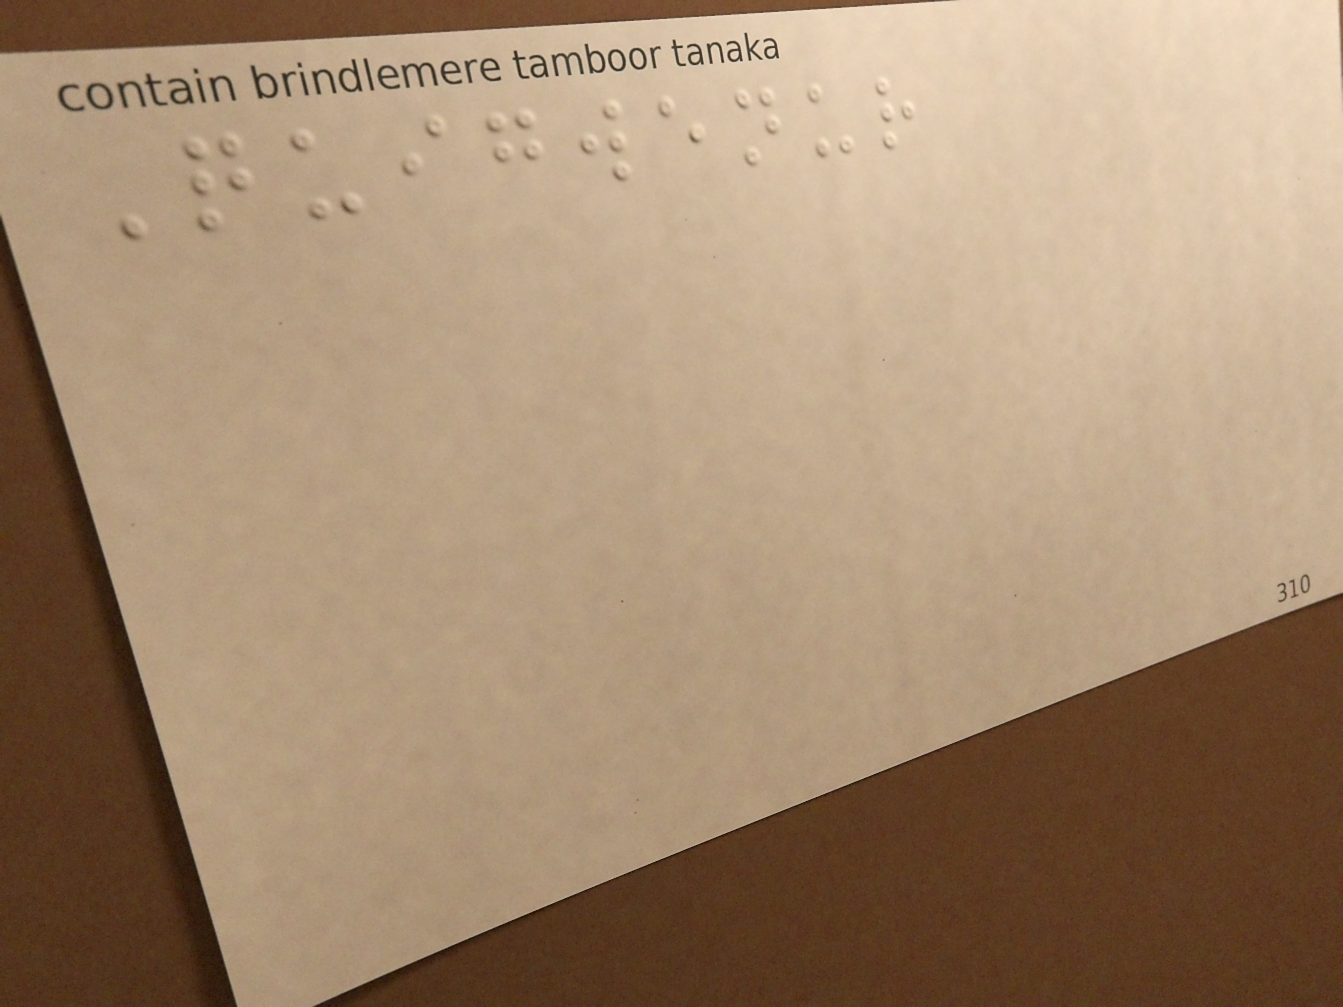Quigwenur
